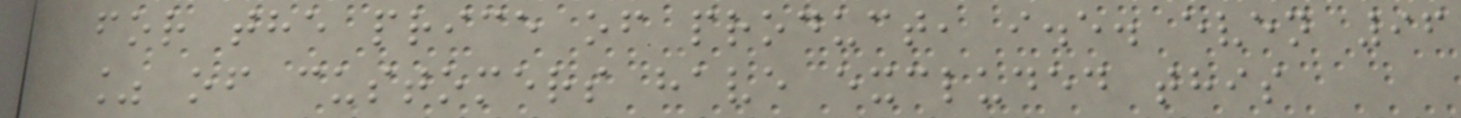for the price of product, i.e. even 96
% of customers have excluded this
